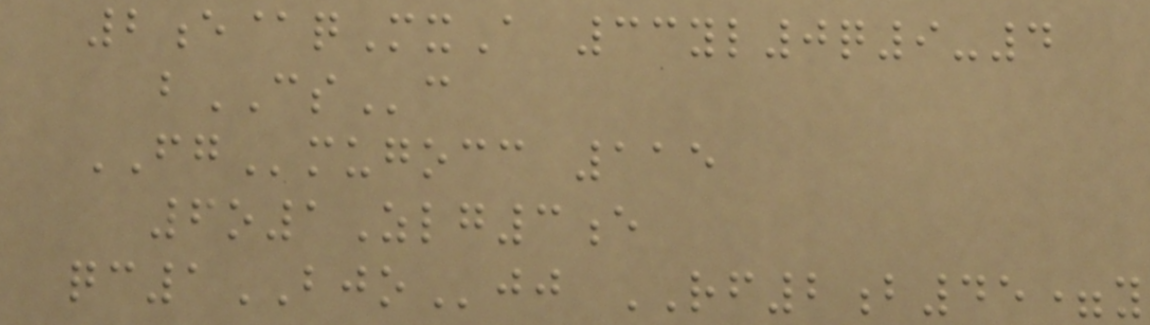2e@qMxA 33yl0q9-4
bCSc
FGmugocc 115
6o1Zlg3e
qc1BJOjj RF2b45=y
